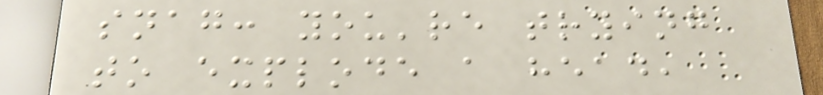snag: you're trying
to explode a head,
